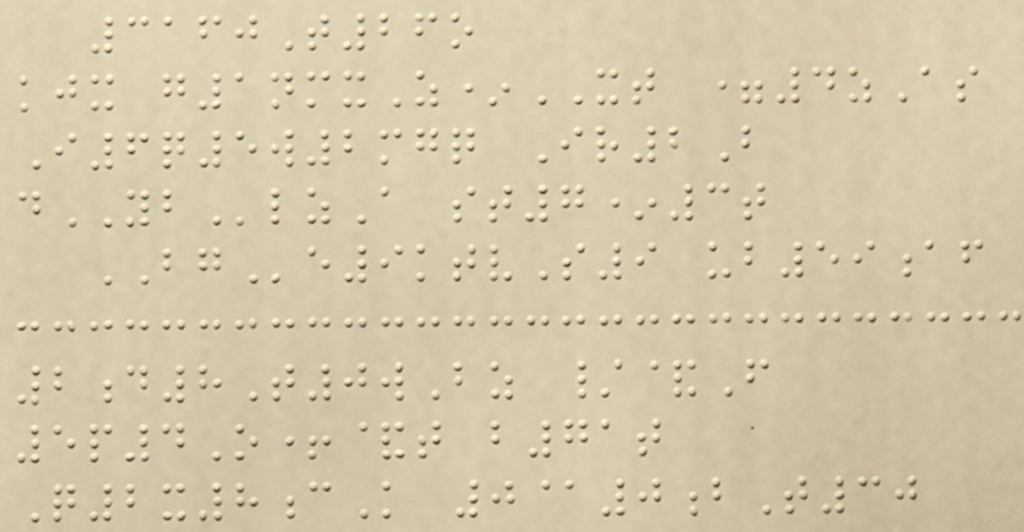3160T26o
kjx g1nmxZ*XT =4zAs
I6q5w2mgq Ir2B
dYBlzA st7*3t
BGe9ktvS9 ub59af
2d8T0wBz /&F
5p4O+&t b71t
Q2x8cK 0@0bT30
